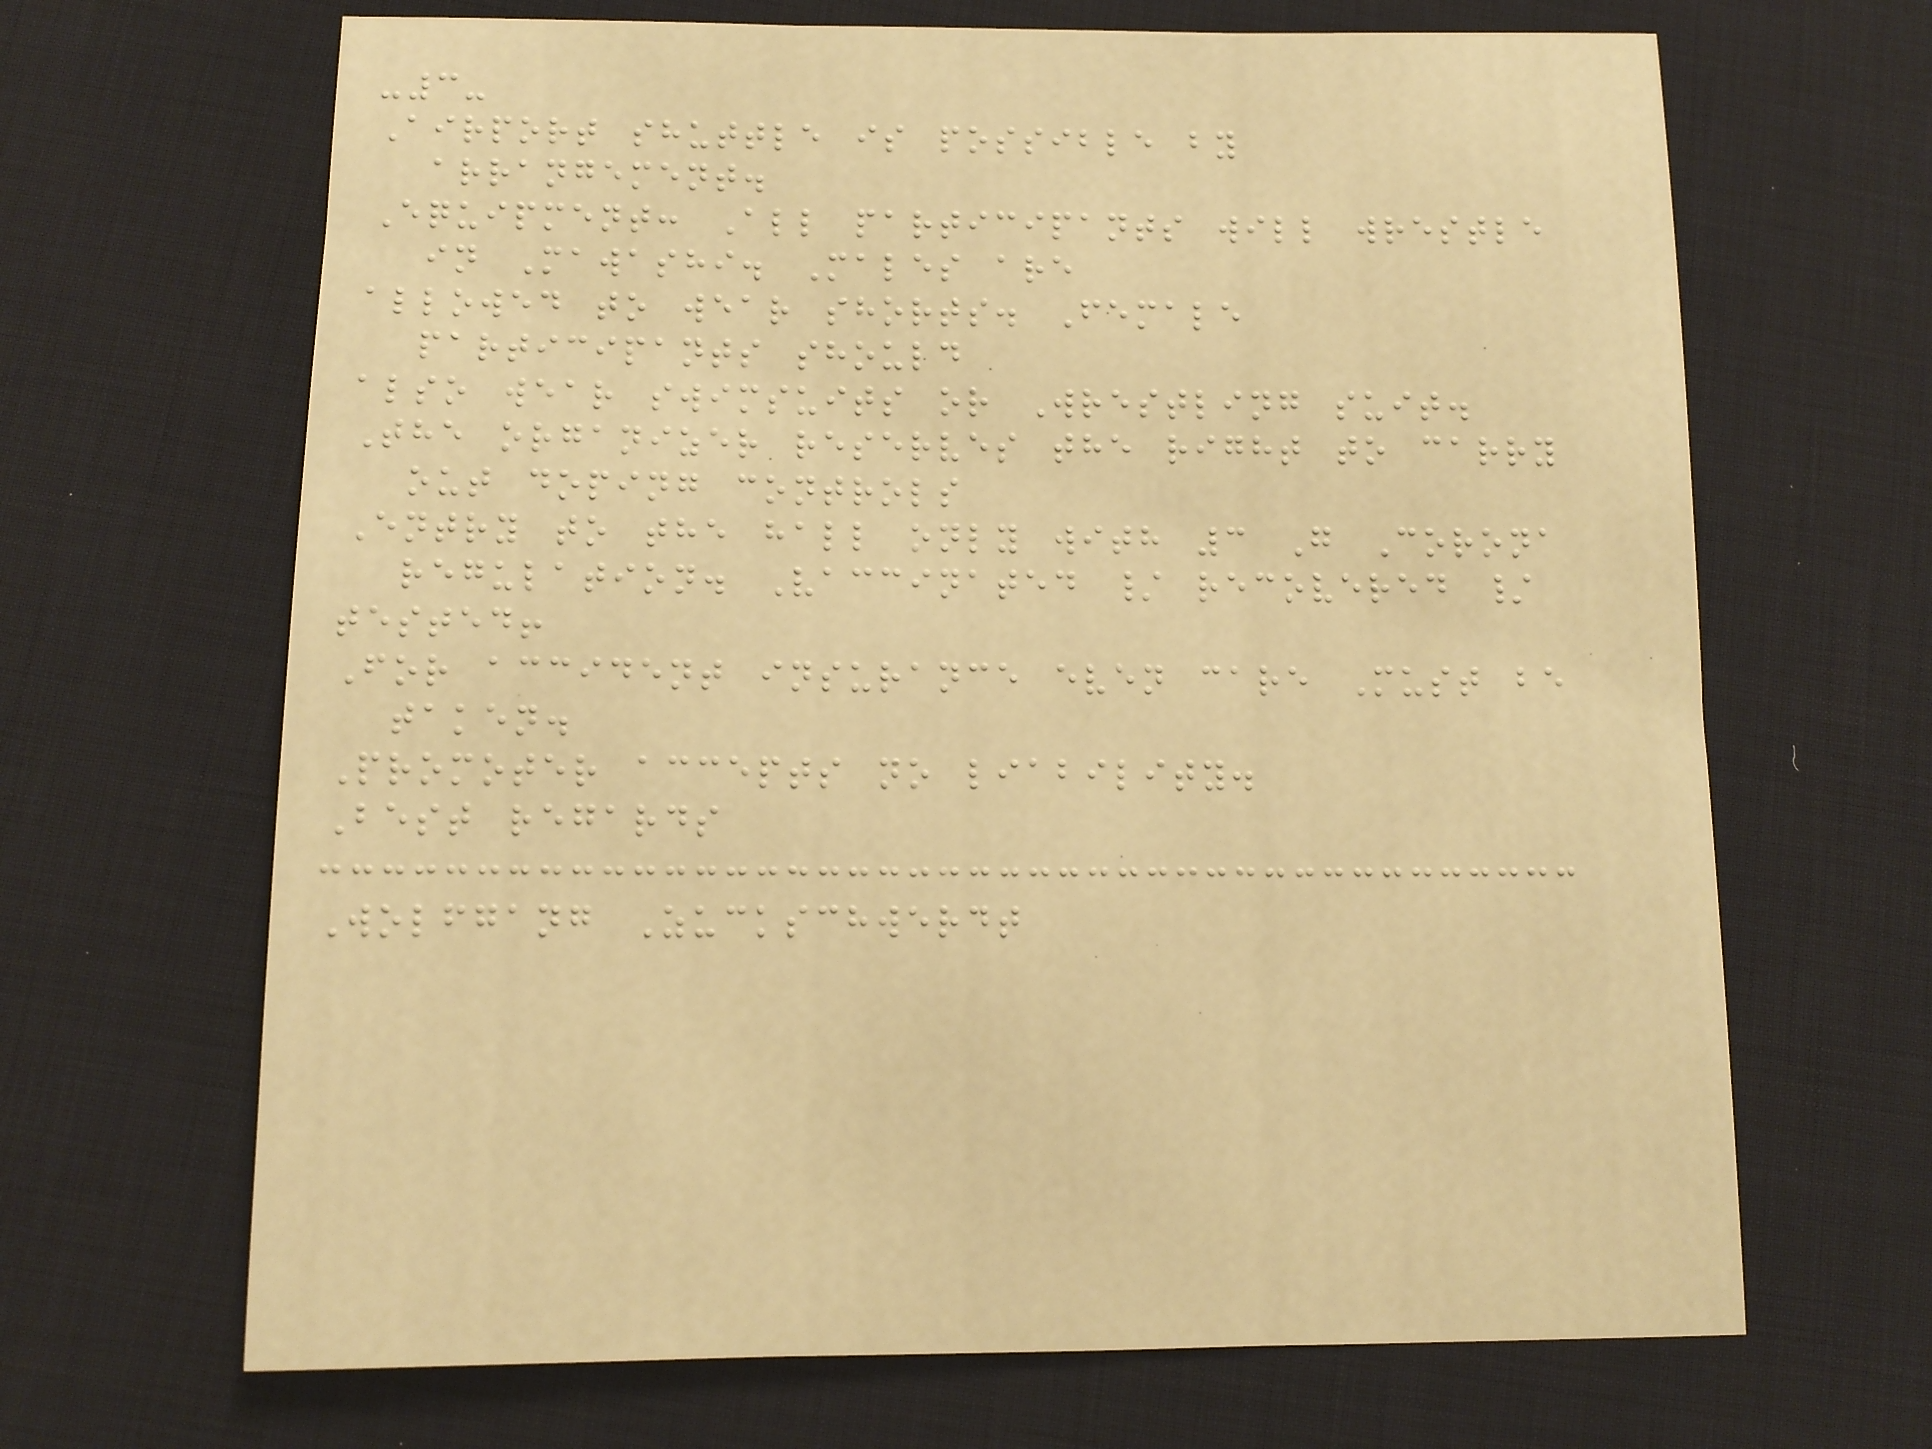-3-
Airport shuttle is possible by
arrangement.
Equipment: All participants will wrestle
in Mawashi. Males are
allowed to wear shorts. Female
participants should
also wear swimsuits or Wrestling suit.
The organizer reserves the right to carry
out doping controls
Entry to the hall only with 3 G Corona
regulation. Vaccinated / recovered /
tested!
For accident insurance even care Must be
taken.
Promoter accepts no liability.
Best regards
Wolfgang Zuckschwerdt
